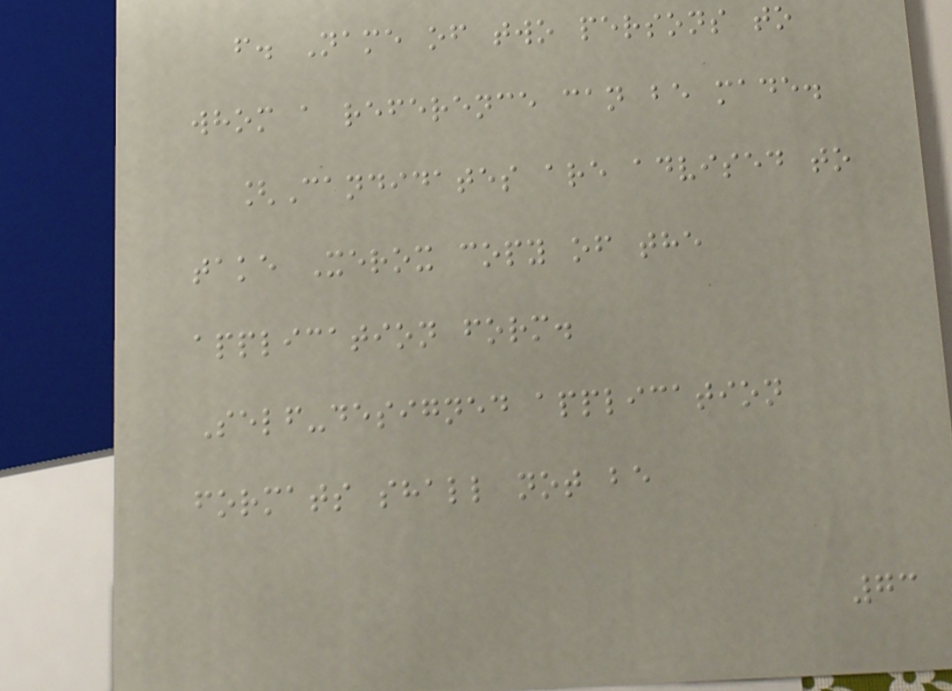f. Name of two persons to
whom a reference can be made.
[Candidates are advised to
take Xerox copy of the
application form.
Self-designed application
formats shall not be
73
